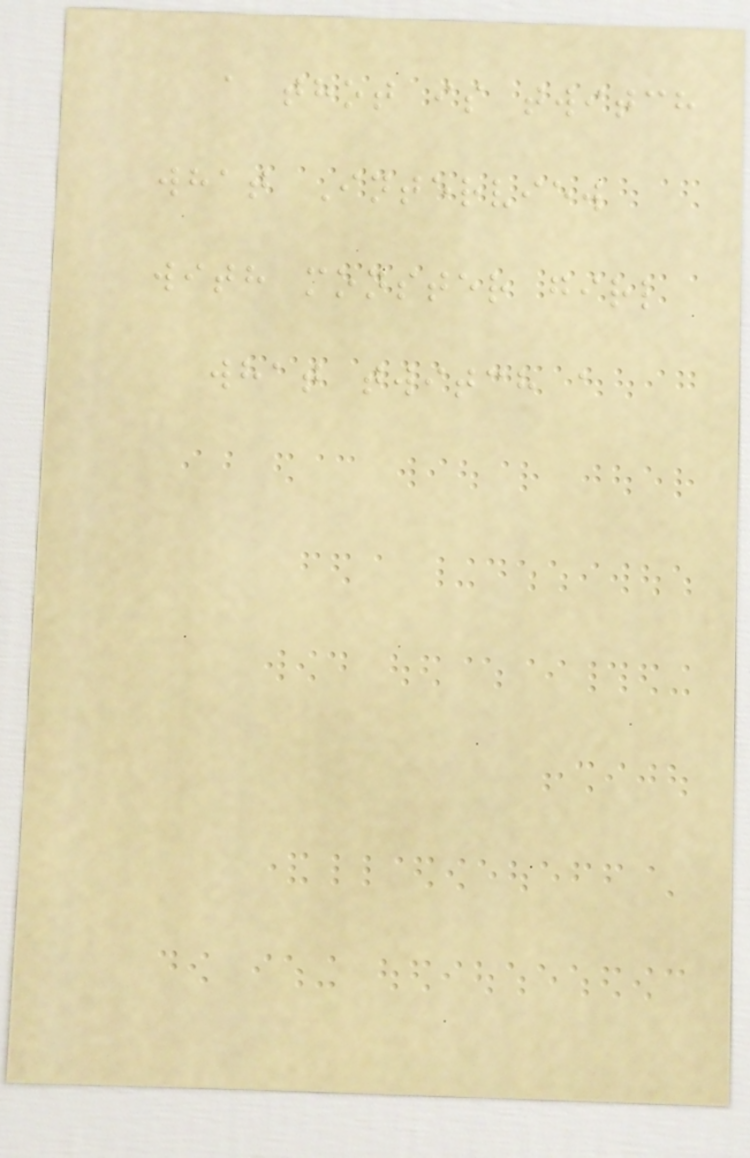a thot is twitch
what Interview
with monster girl
what twitch a
